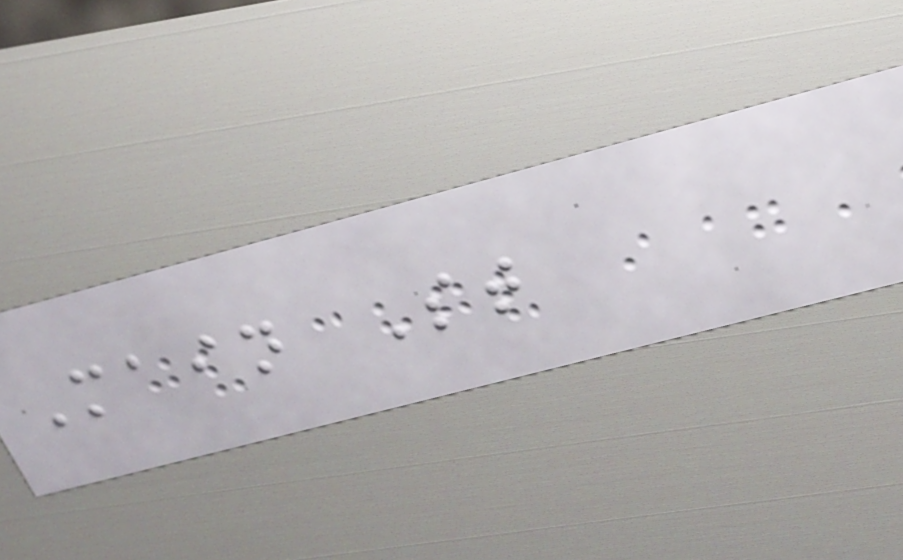Main St
